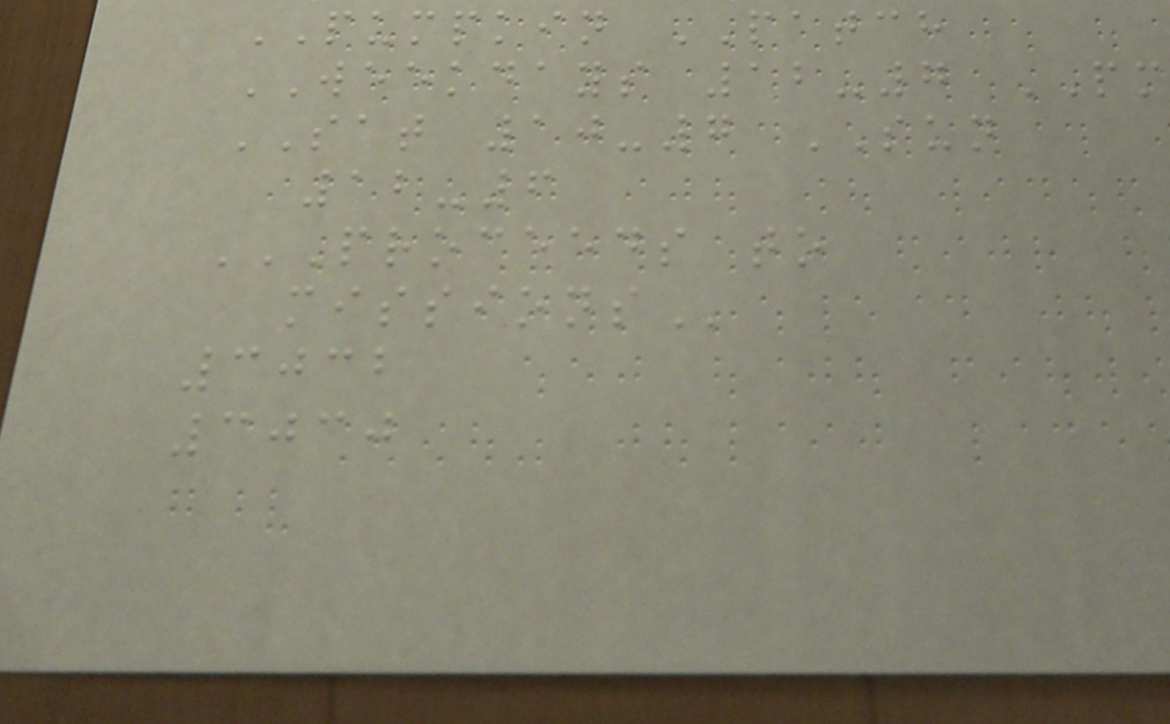PUMPKIN PATCH
WEEKDAYS 12-7 PM
SAT 10-7 SUN
12-6
PROCEEDS TO
MISSIONS
3032
3030
